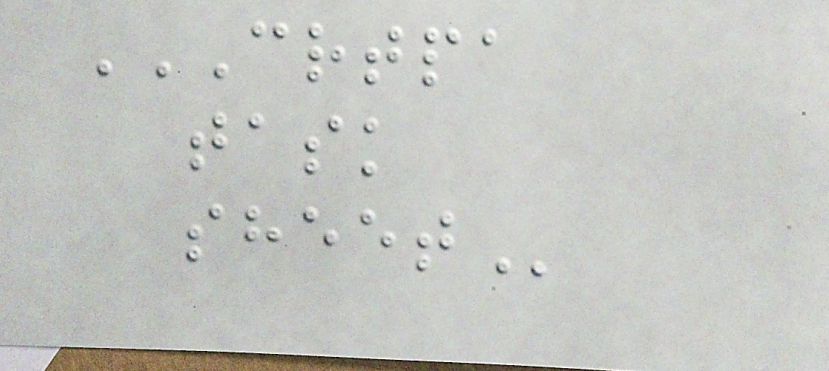CRTPA
TASK
SHEET
